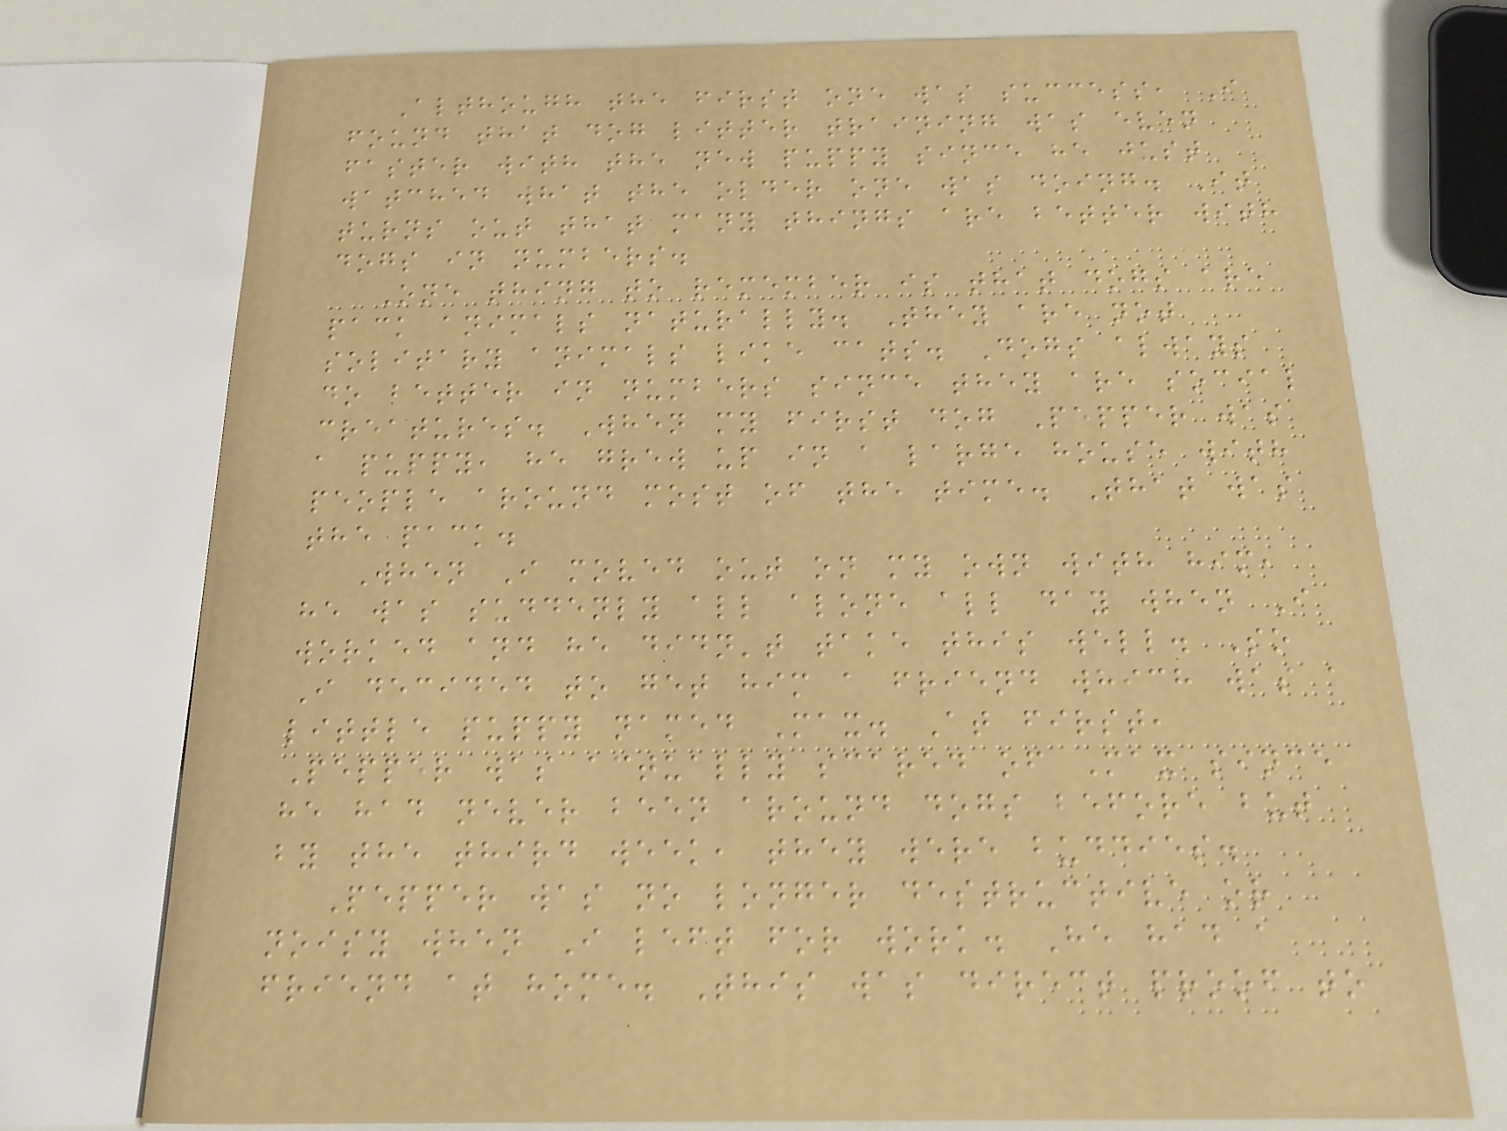Although the first one was success, I
found that dog litter training was even
faster with the new puppy since he just
watched what the older one was doing. It
turns out that many things are better with
dogs in numbers.
One thing to remember is that dogs are
pack animals naturally. They are not
solitary animals like cats. Dogs always
do better in numbers since they are social
creatures. When my first dog Pepper was
a puppy, he grew up in a large house with
people around most of the time. That was
the pack.
When I moved out on my own with him,
he was suddenly all alone all day when I
worked and he didn't take this well. So
I decided to get him a friend which was a
little puppy named Max. At first,
Pepper was actually scared of Max since
he had never been around dogs before but
by the third week, they were buddies.
Pepper was no longer destructive or
noisy when I left for work. He had a
friend at home. This was direct proof to
